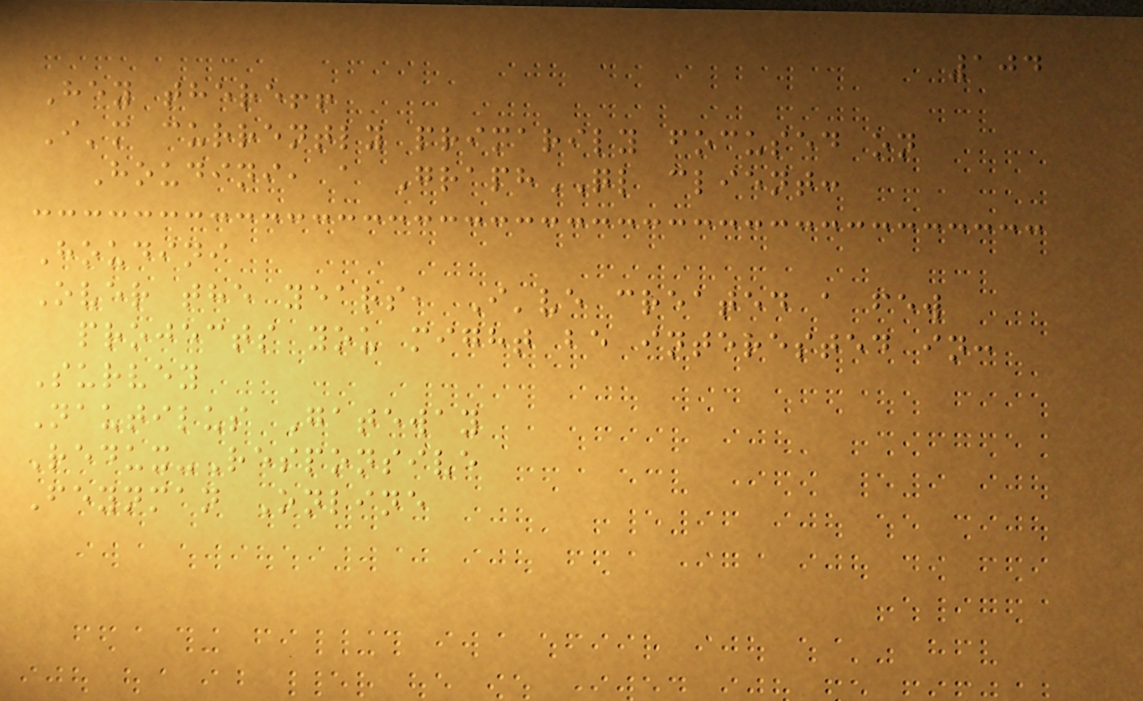104
Hey there!!
I'm currently primarily focused on
Houdini, a GraphQL client:
Houdini
Over the years, I've created a few
projects you might be interested in:
Survey
Nautilus Gateway
Redux-Responsive
Feynman Online
